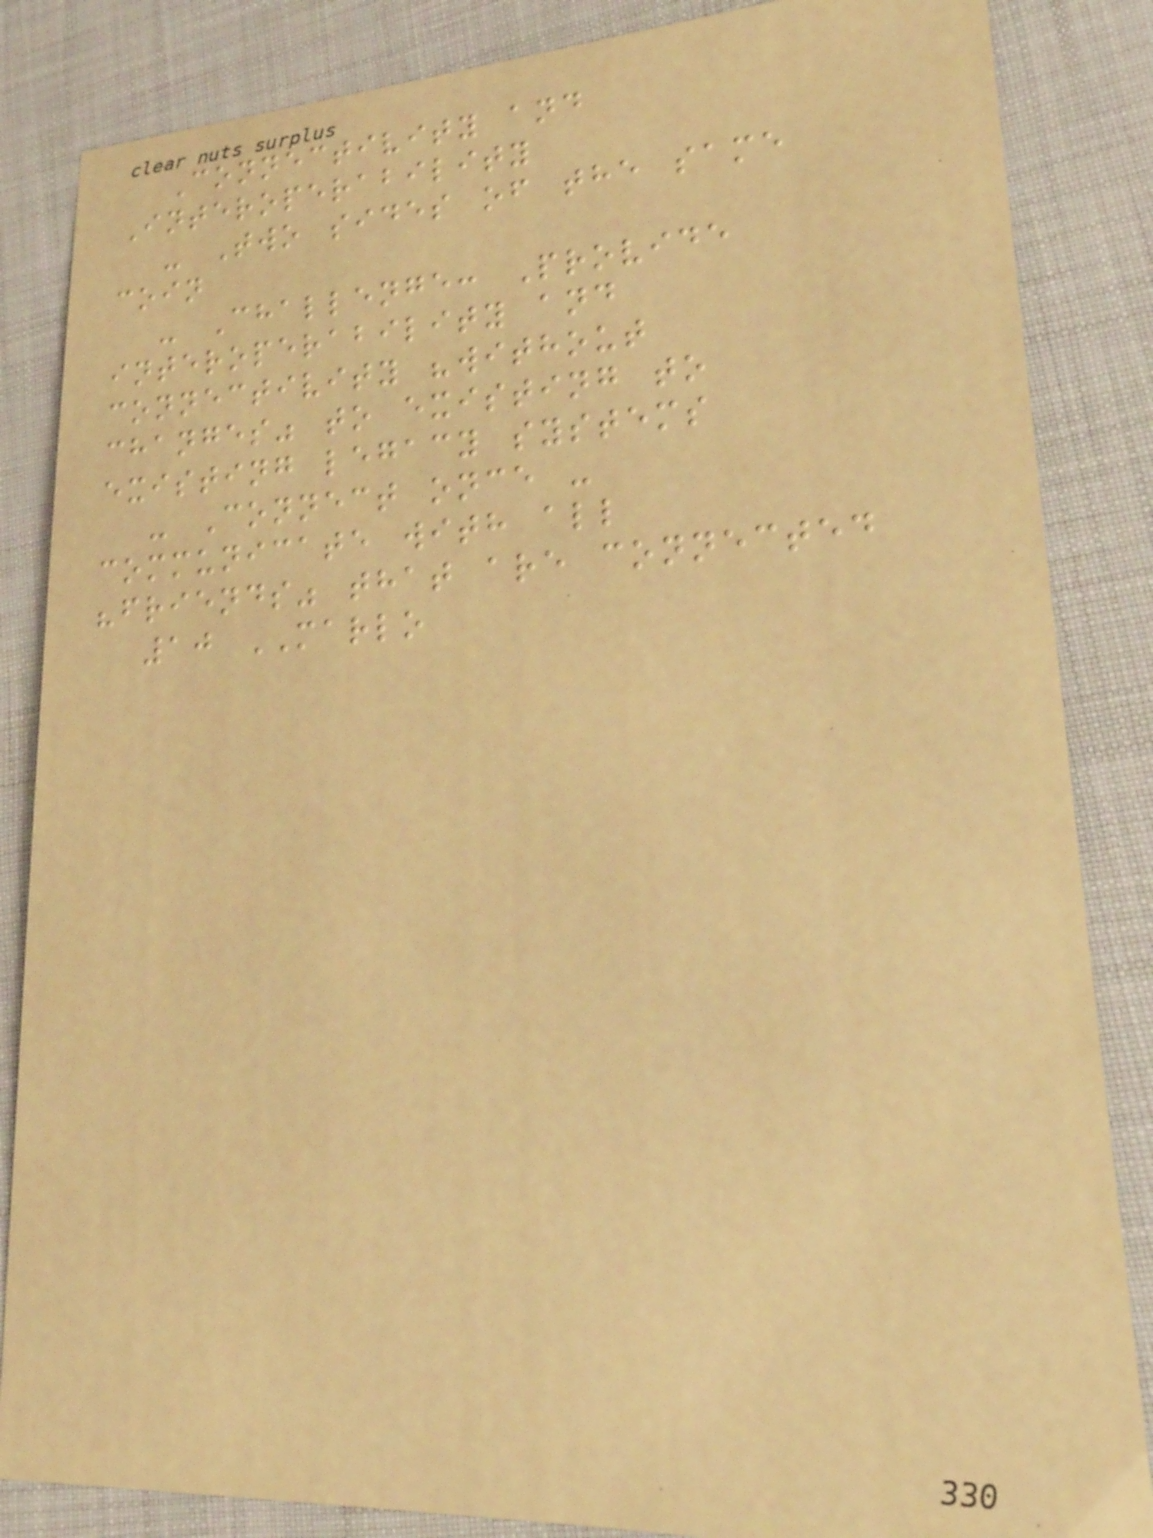Connectivity and
Interoperability
- Two sides of the same
coin
- Challenge: Provide
interoperability and
connectivity "without
changes" to existing to
existing legacy systems
- Connect once -
communicate with all
"friends" that are connected
10 MARLO
